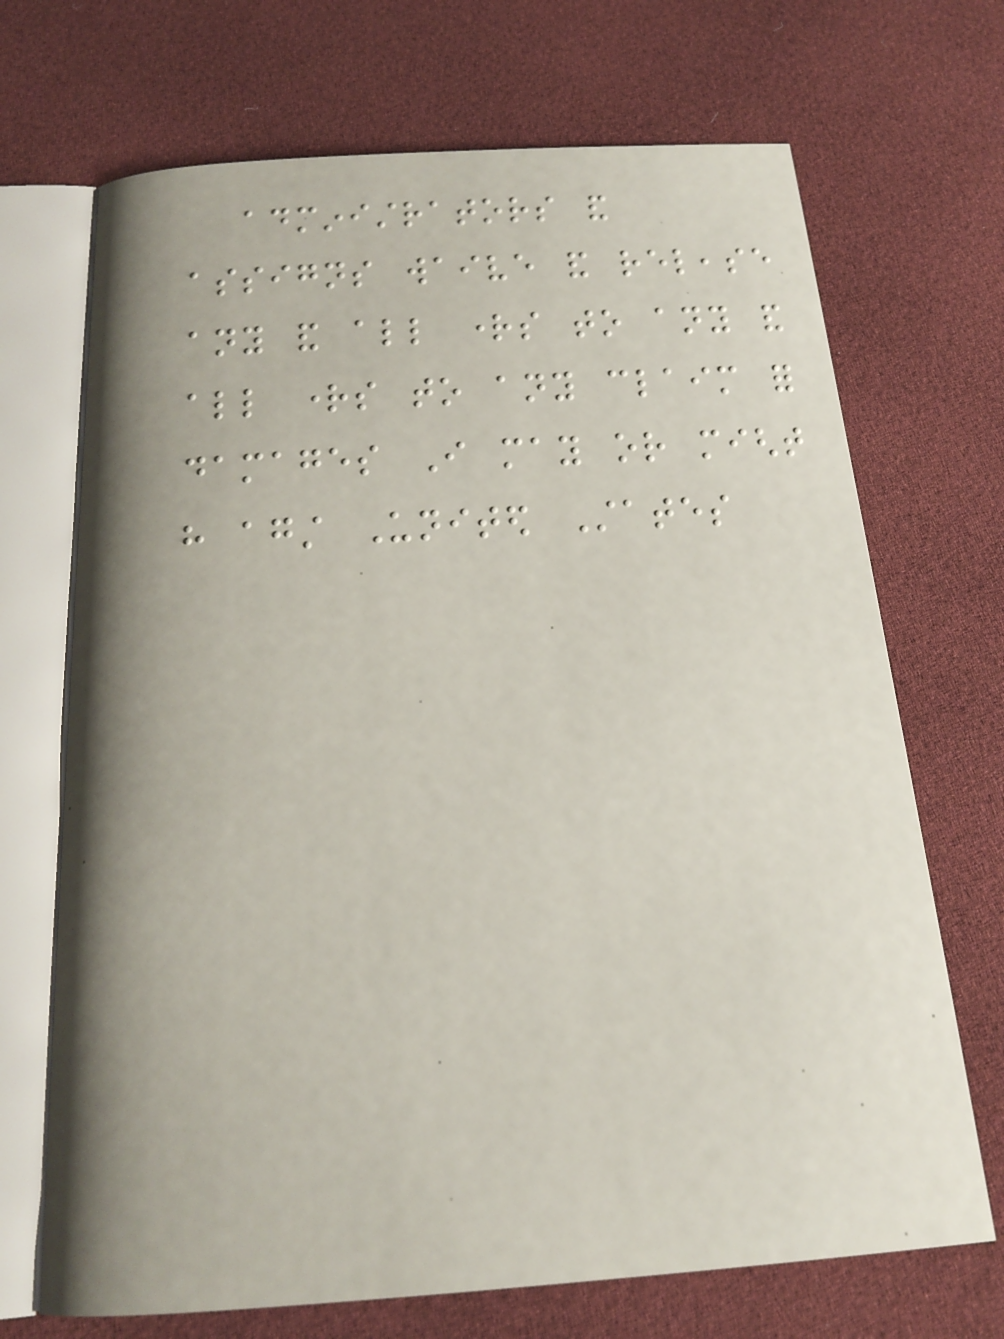administrators and
assigns waive and release
any and all rights to any and
all rights to any claim for
damages I may or might
have against United States
